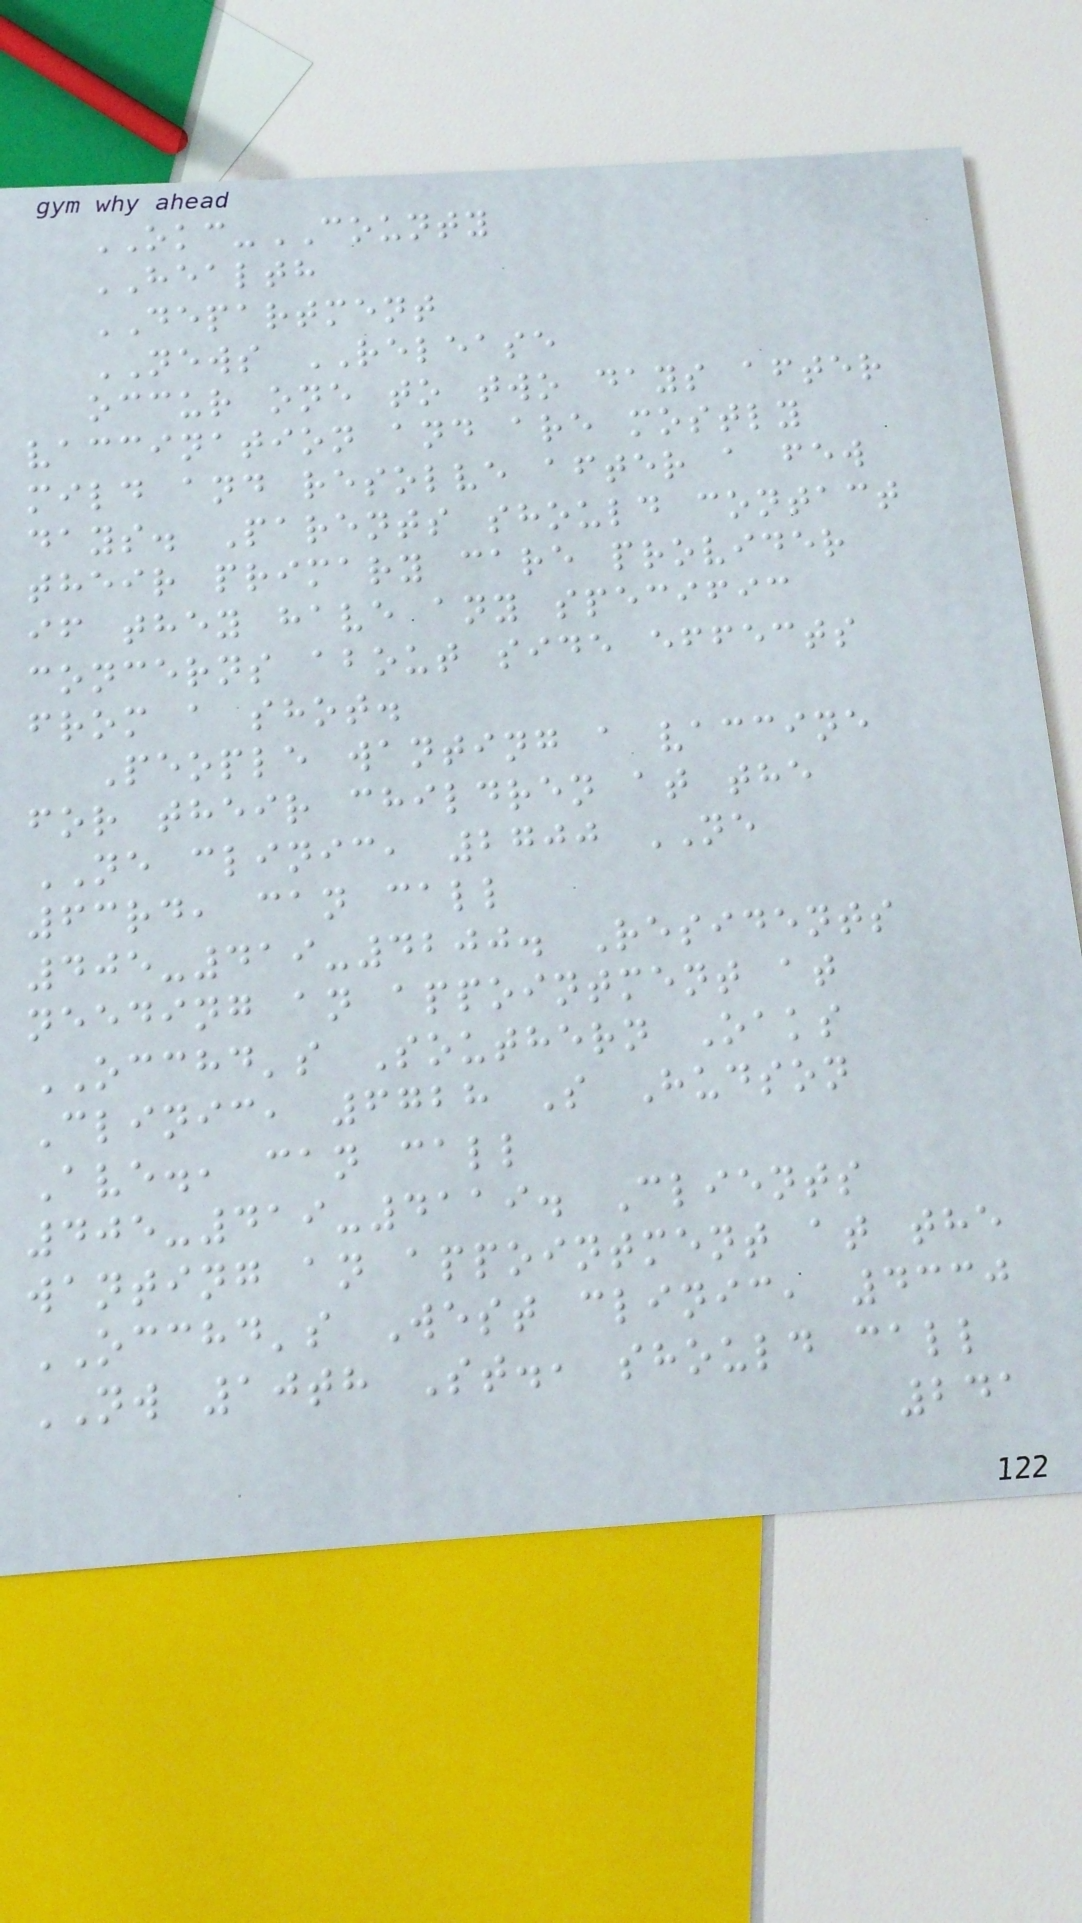OKC-COUNTY
HEALTH
DEPARTMENT
NEWS RELEASE
occur one to two days after
vaccination and are mostly
mild and resolve after a few
days. Parents should contact
their primary care provider
if they have any specific
concerns about side effects
from a shot.
People wanting a vaccine
for their children at the
NE clinic, 2700 NE
63rd, can call
405-419-4200. Residents
needing an appointment at
OCCHD's Southern Oaks
Clinic, 6728 S Hudson
Ave., can call
405-419-4119. Clients
wanting an appointment at the
OCCHD's West clinic, 4330
NW 10th St., should call
241
